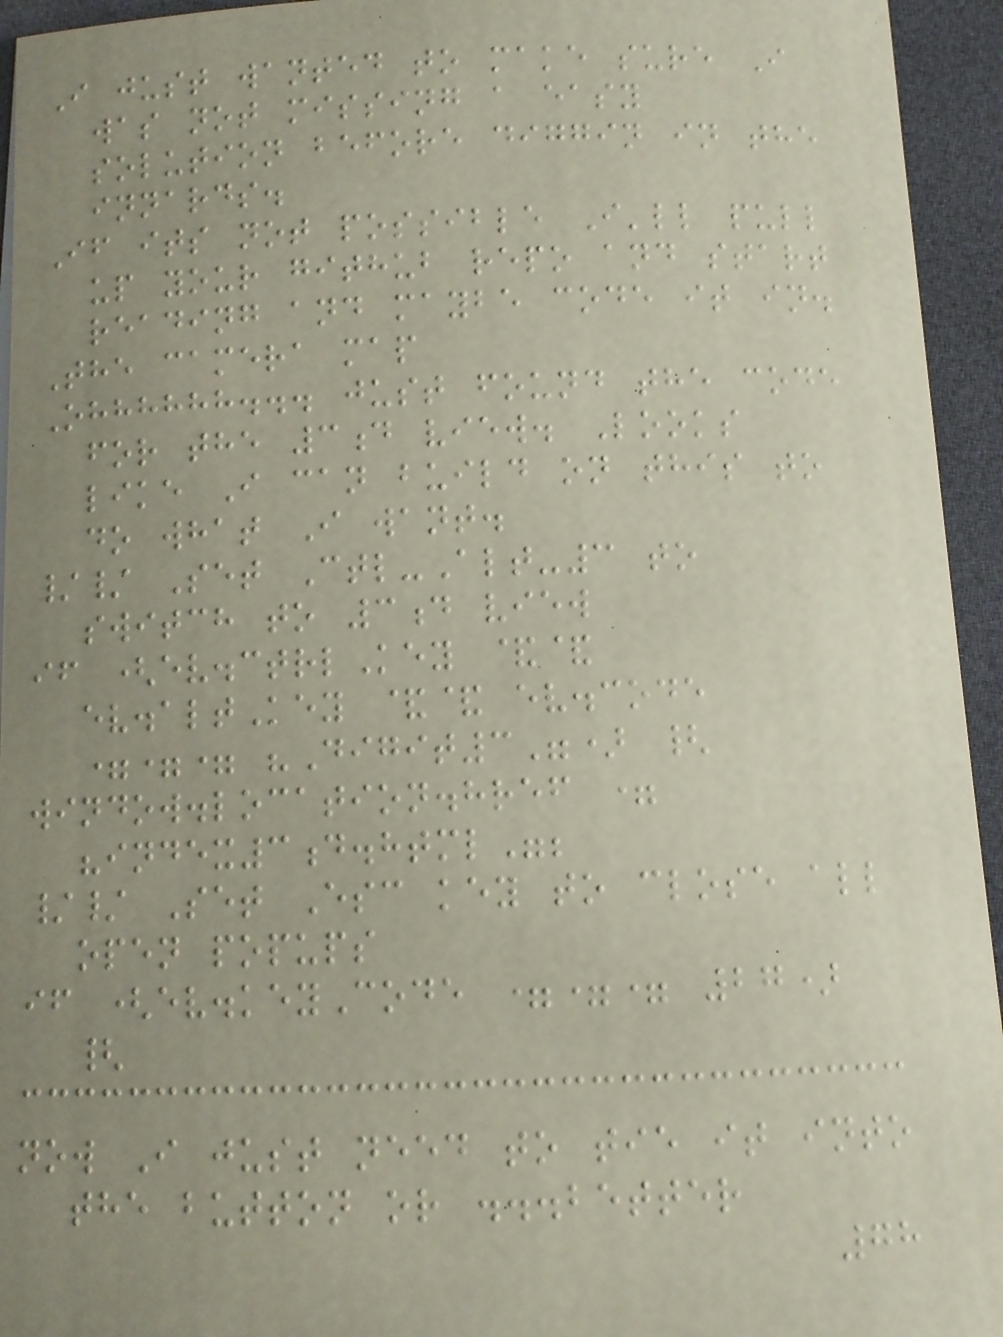I just wanted to make sure I
was not missing a easy
solution before diggin in the
innards.
If its not possible I'll pull
up your github repo and start
reading and maybe code it in.
The camera map
Ohhhhhh... just found the code
for the 3d view. Looks
like I can build on this to
do what I want.
// Set Ctl-Alt-3 to
switch to 3d view
if (ev.ctrlKey &&
ev.altKey && ev.code
=== "Digit3") {
window.location.href =
"index3d.html";
// Set Esc key to close all
open popups
if (ev.keyCode === 27)
{
now I just need to tie it into
the button or ...better
78
